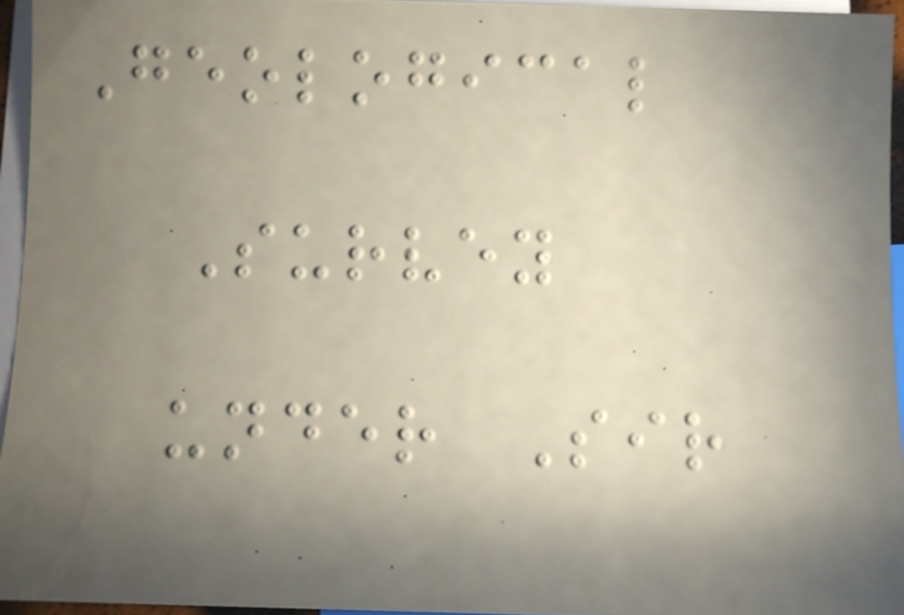Geological
Survey
under Sir
